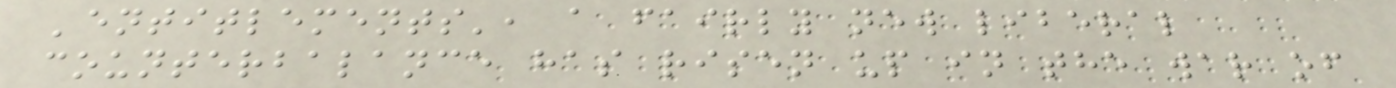'entitlements', a fairly new liberal
counterbalance has risen up in the war of
